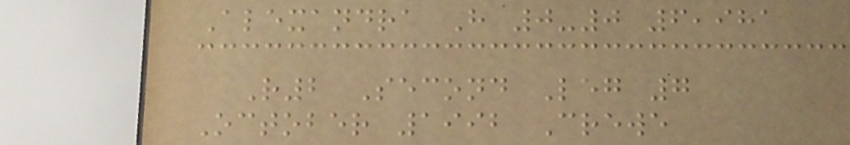Alexandra H 0-0 6,981
R2 Second Leg 7
October 1992 Crewe
